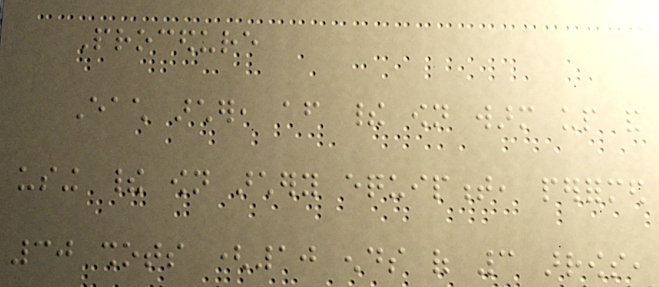Procedure
Each archer, after their own warm up and
using their own archery equipment, performed
30 shots (10 ends of 3 arrows,
